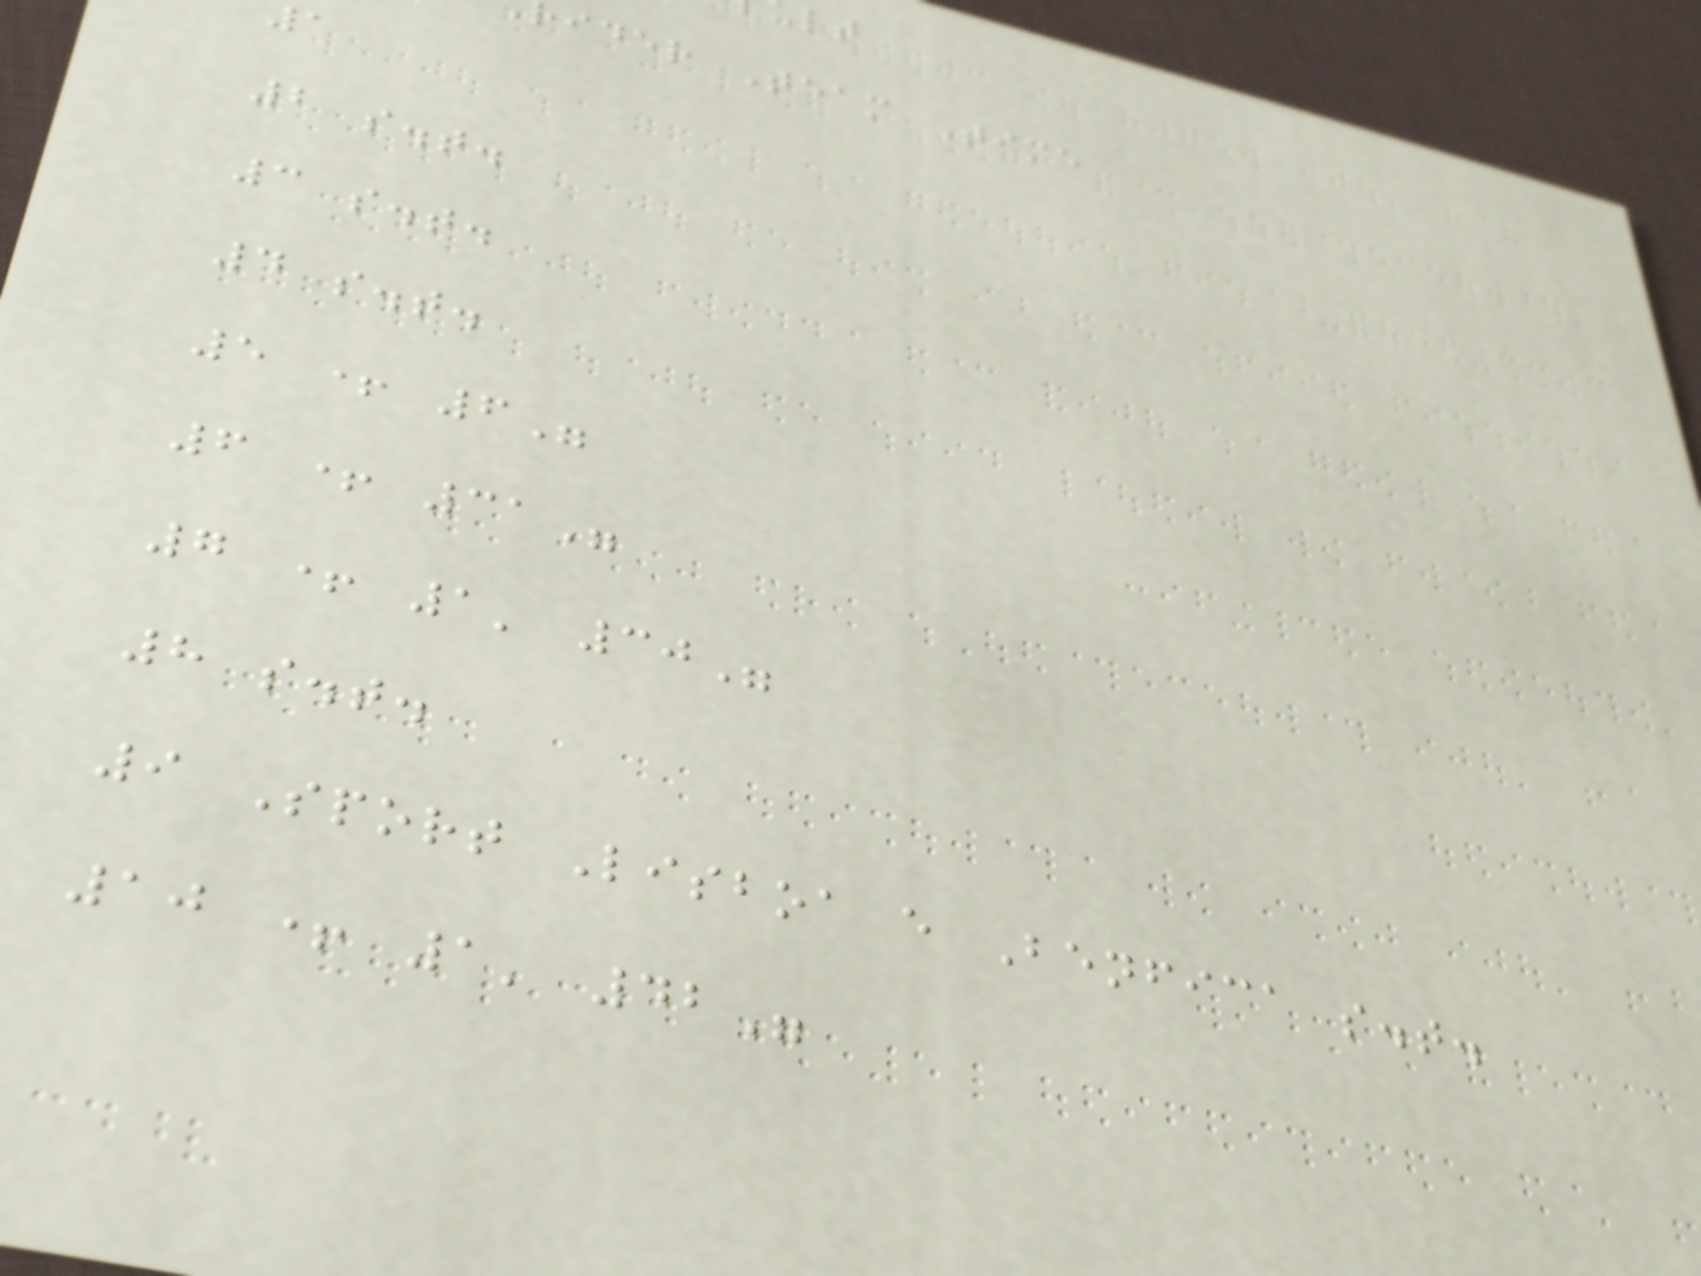ider Team Time
2 s.t.
3 s.t.
4 s.t.
5 + 6"
6 + 31"
7 + 1' 30"
8 s.t.
9 Sport Lisboa e Benfica s.t.
10 + 1' 42"
